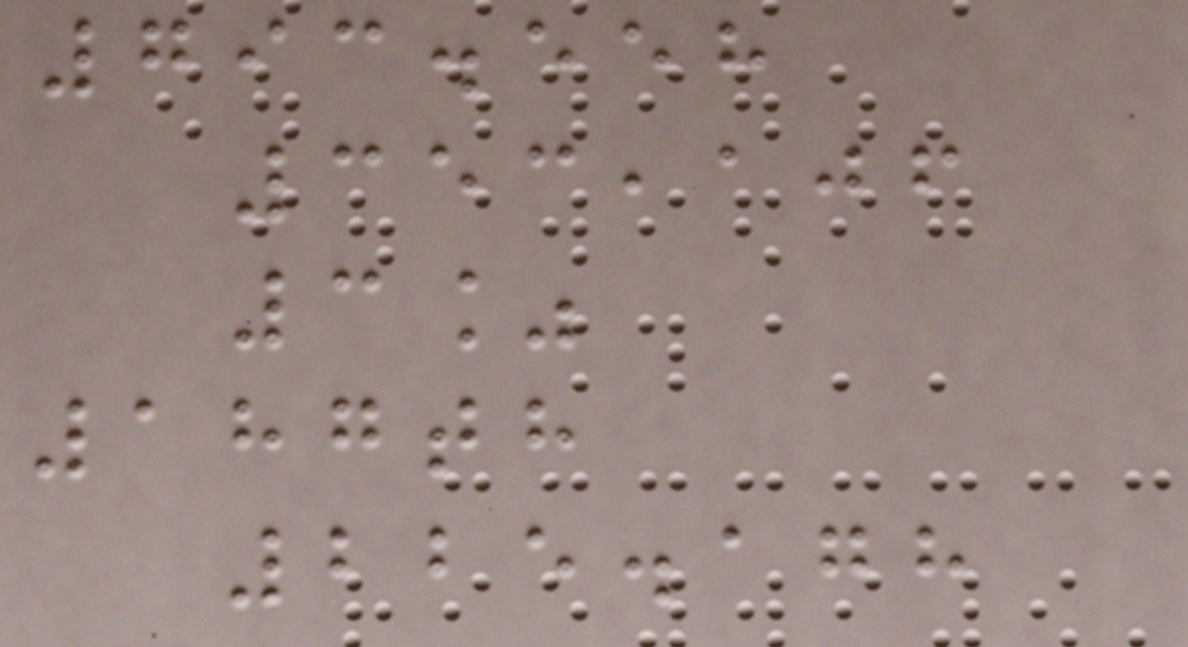793.558
353,106
3%
187th
225.178
